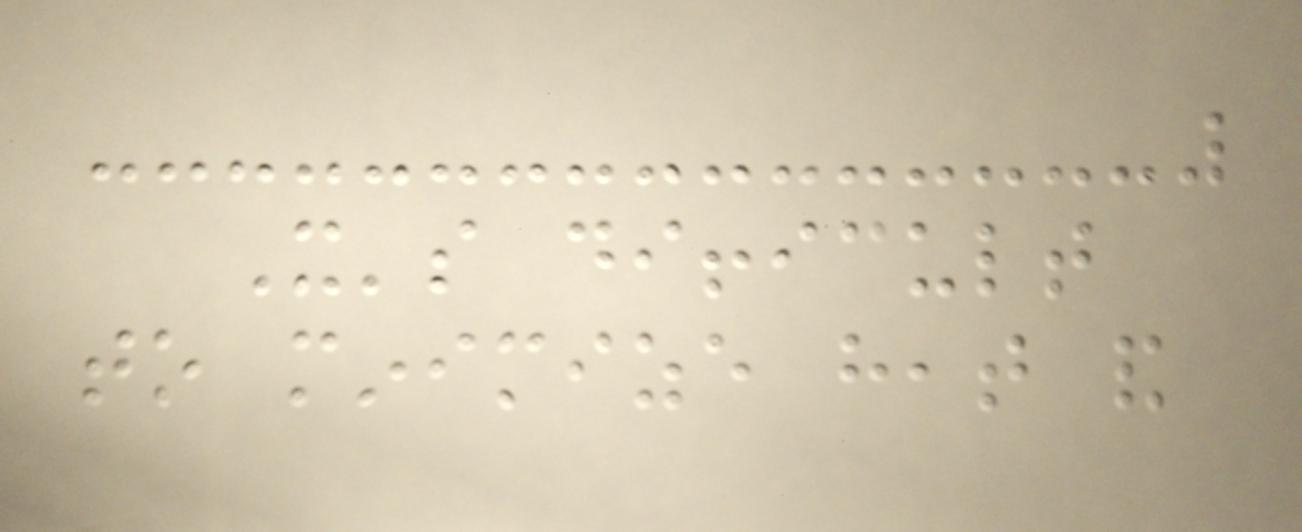It's difficult
to minimize heat and
